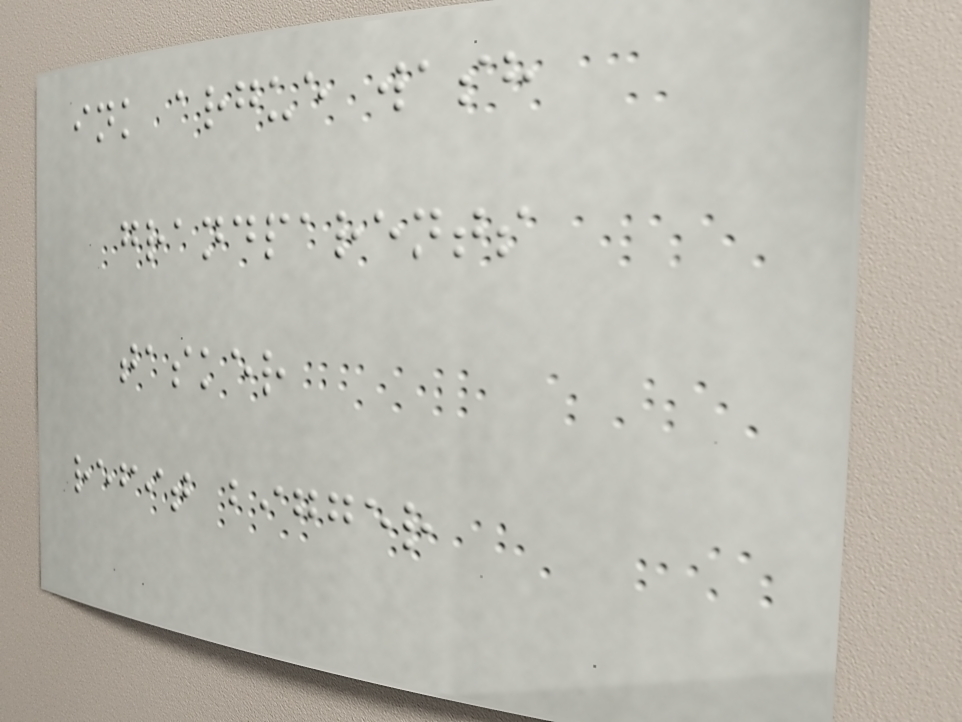ink argue wash
grandparents
tasker
refit bigger
